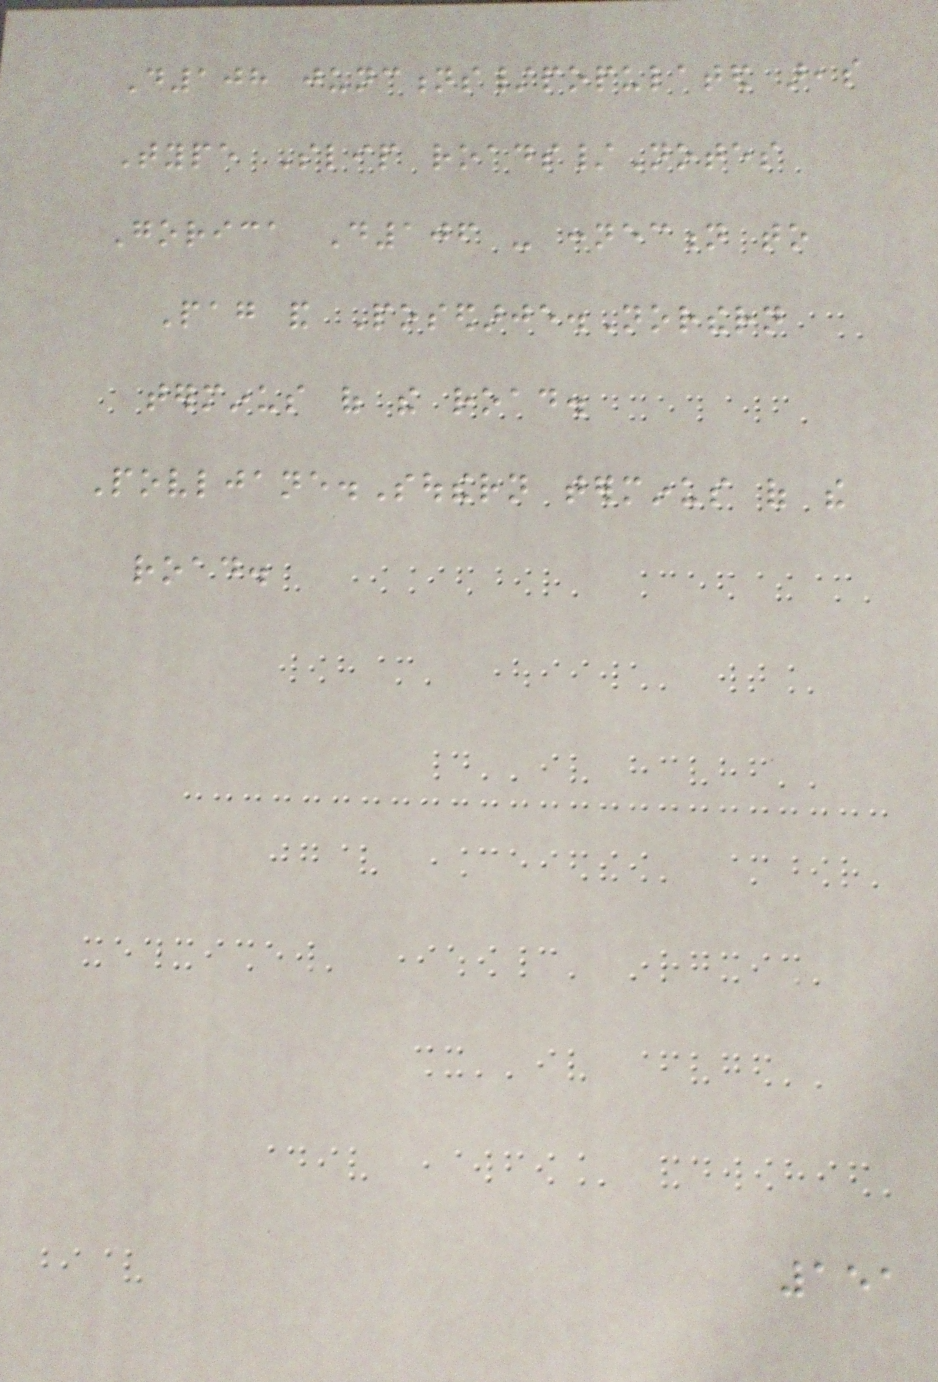D108 junctions/populated areas
Type Slip roads/Notes
Gorica D106 - connection to
Pag and Posedarje.Northern
terminus of the road.
Povljane.Southern terminus of the
road.
151
